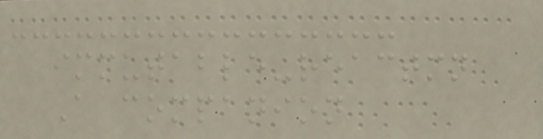immutable-reactmn
A companion
